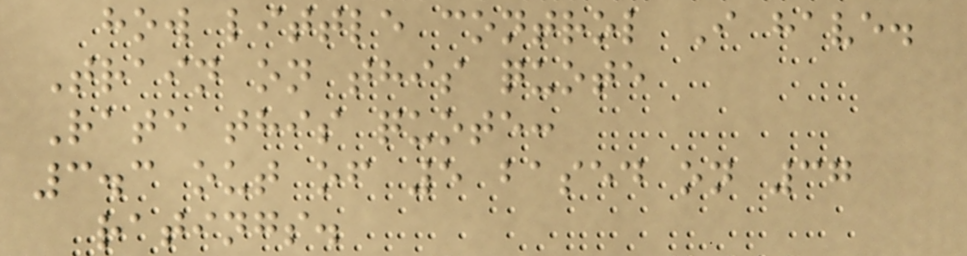how little control I have.
Train on this quote
Rate this quote:
3.3 out of 5 based on 37
ratings.
